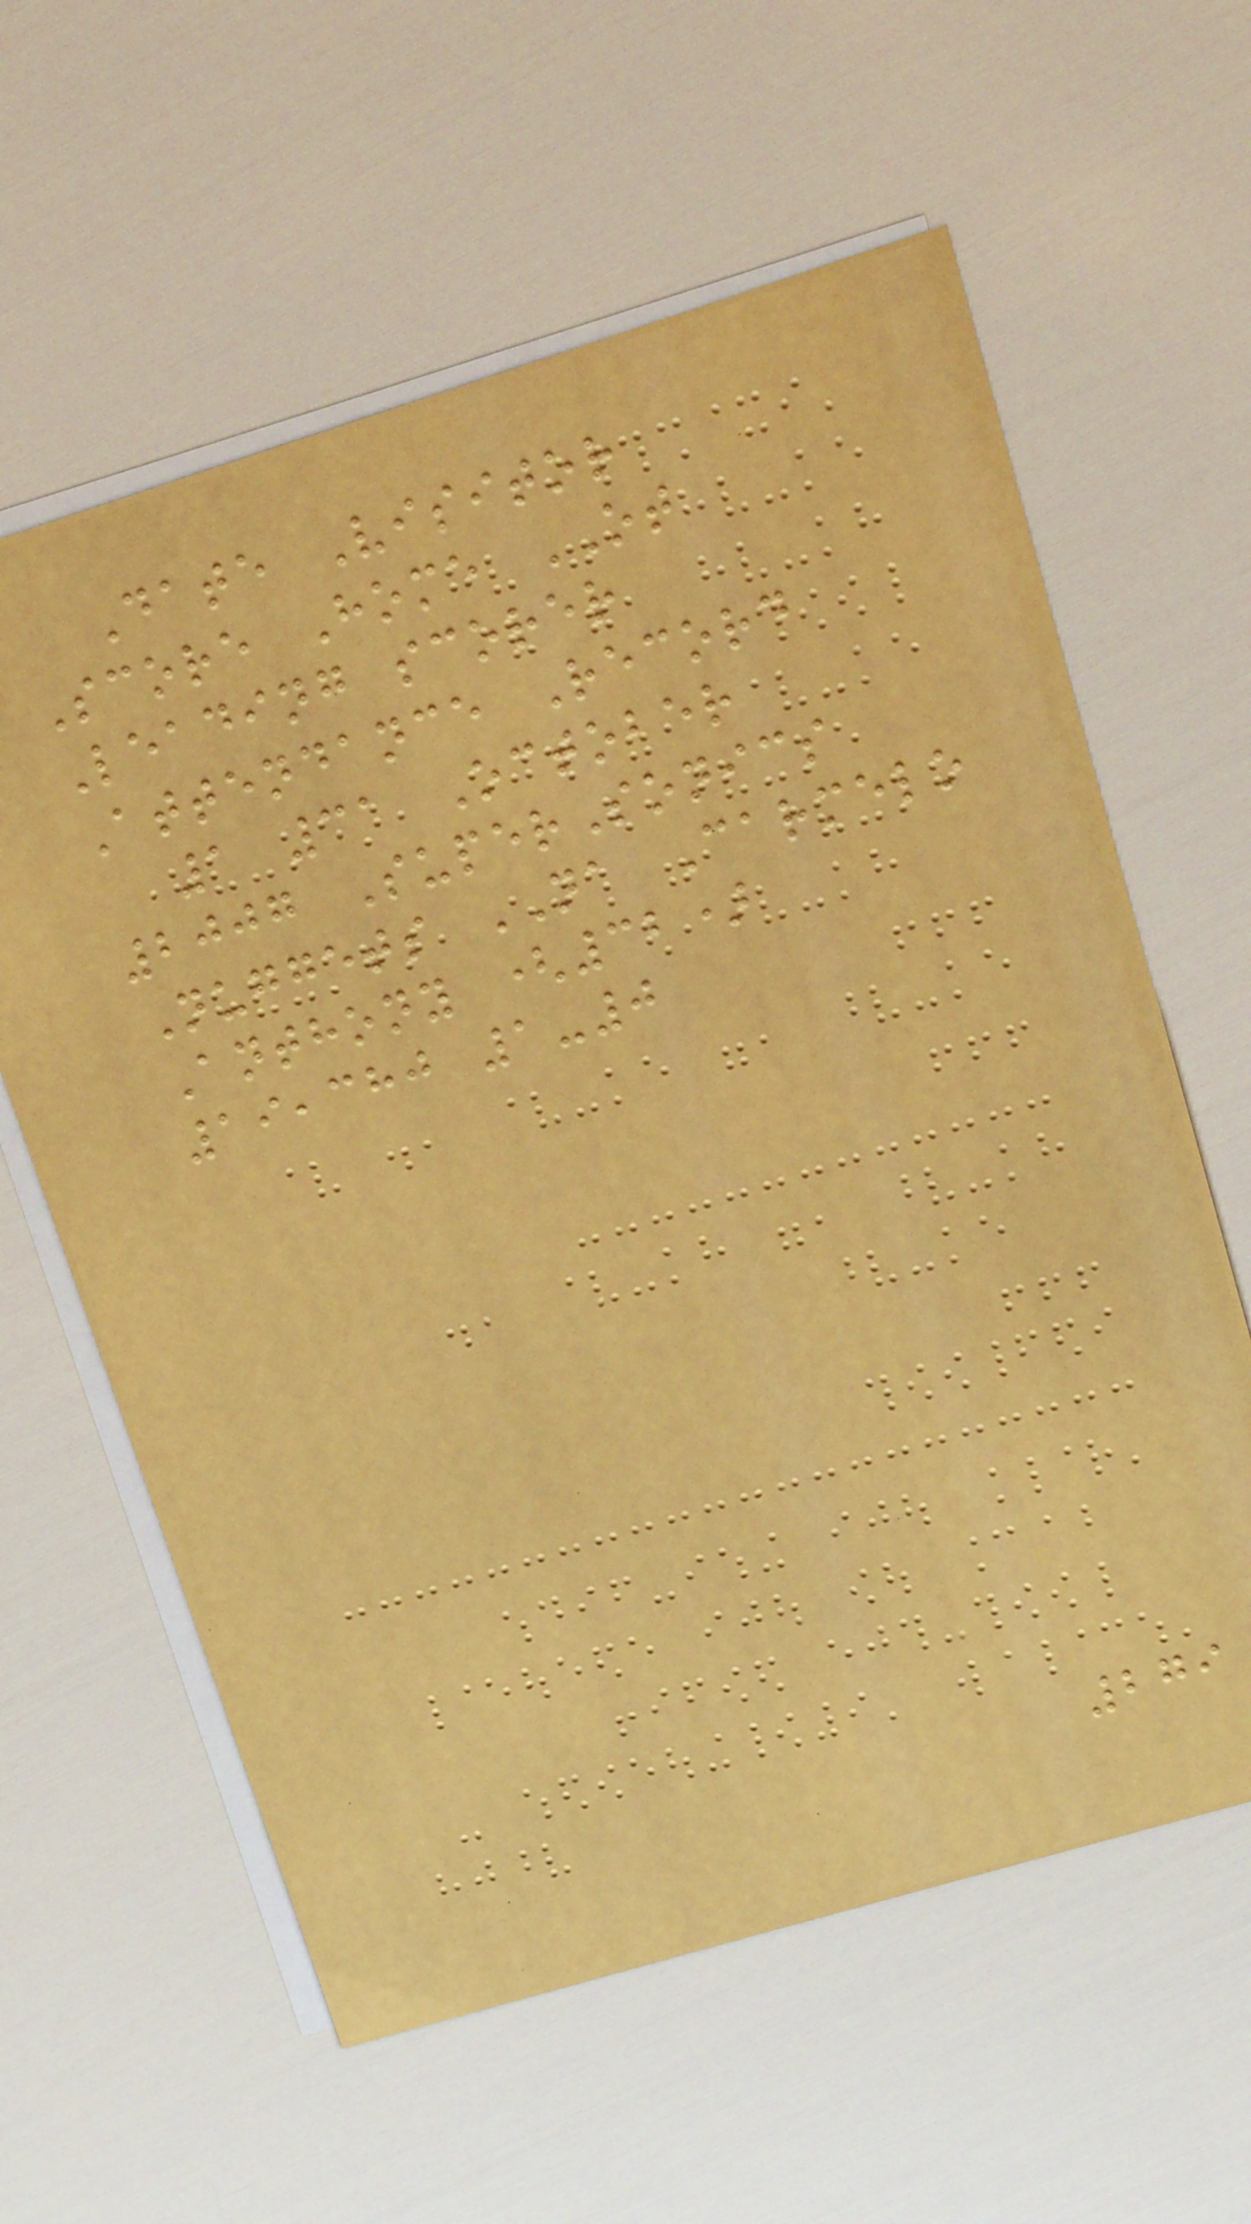Date Visitor
Score Home OT
Leading scorer
Attendance Record
1 31 October
2007 SuperSonics
Nuggets NA Carmelo
Anthony (32)
19,380 1-0
279
